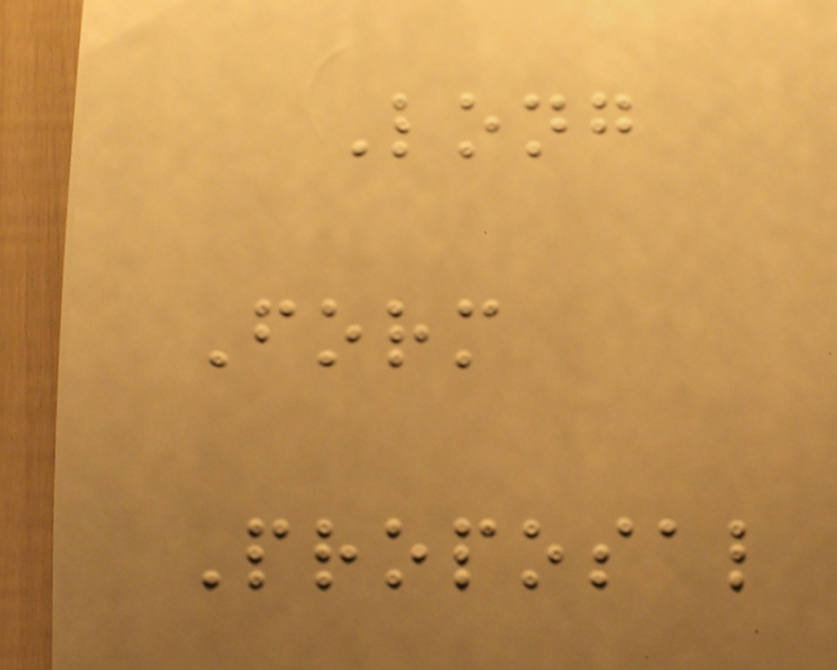Long
Form
Proposal
